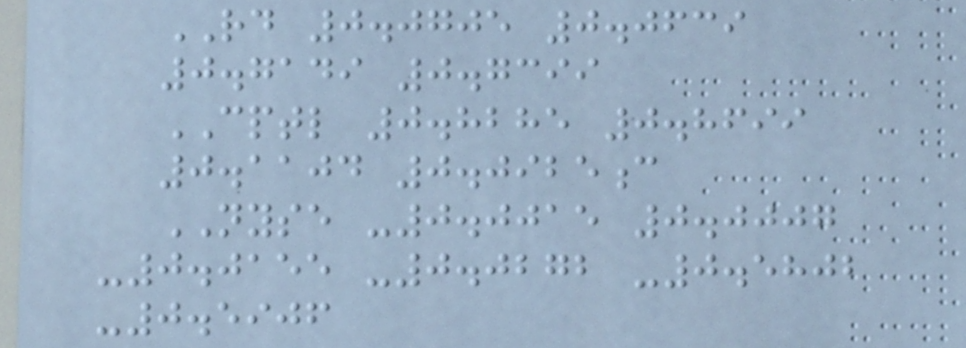RD 0.0705 0.0639
0.7149 0.7399
CPTL 0.8285 0.8699
0.1104 0.0925c
NYSE -0.0015 0.0007
-0.0155 -0.0272 -0.5802
-0.5906
